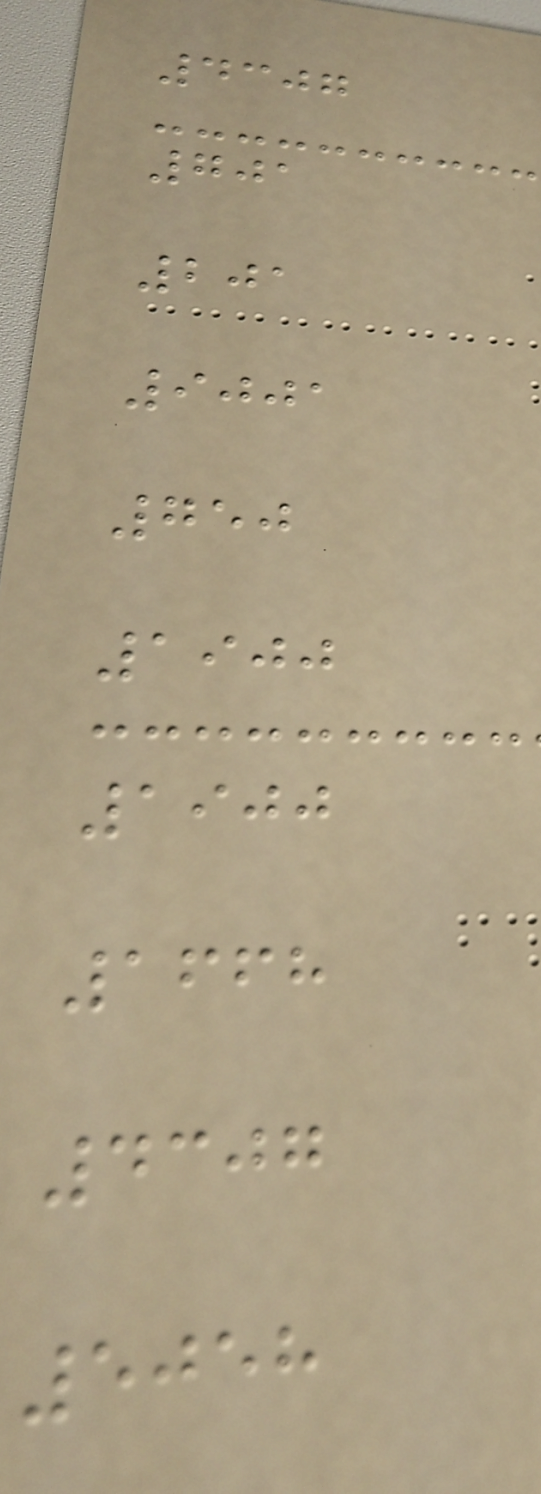4307
701
201
9001
750
1900
1900
1668
4307
5058
